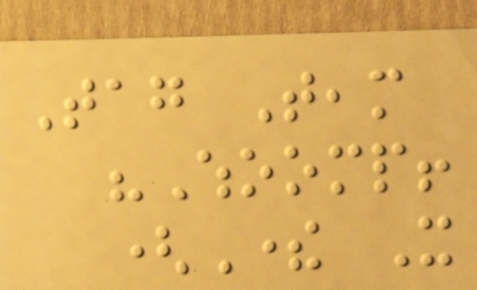Tag Team
"Whoomp!
(There It
